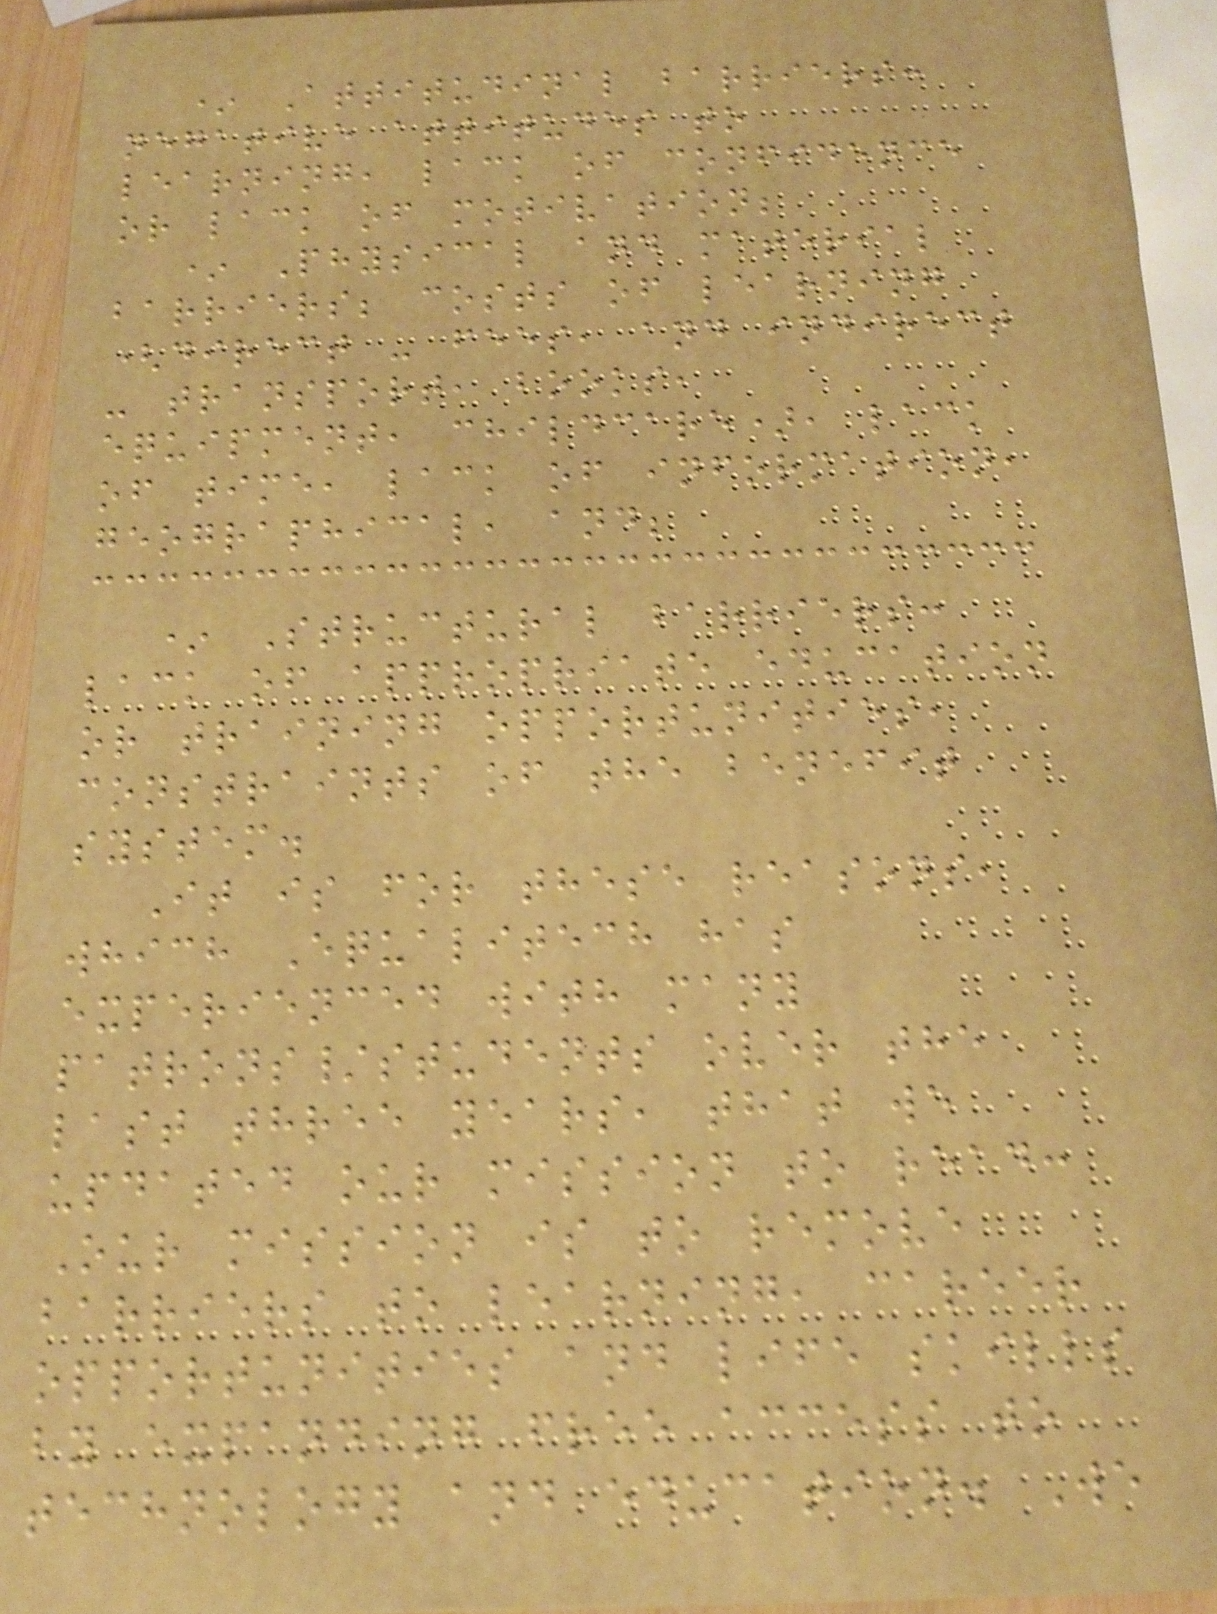* Attitudinal barriers:
negative attitudes to
learning, lack of confidence
or lack of motivation;
* Physical and material
barriers; costs of learning
(direct - fees, and indirect
- transport, books,
equipment, childcare), lack
of time, lack of information,
geographical, and;
* Structural barriers:
lack of appropriate education
or training opportunities,
constraints of the benefit
system.
It is for these reasons,
which Equalitech has
experienced with many
patrons/students over the
last three years, that we
updated our mission to read:
Our mission is to remove
barriers to learning, career
opportunities and life skills
by expanding free access to
technology and education. We
